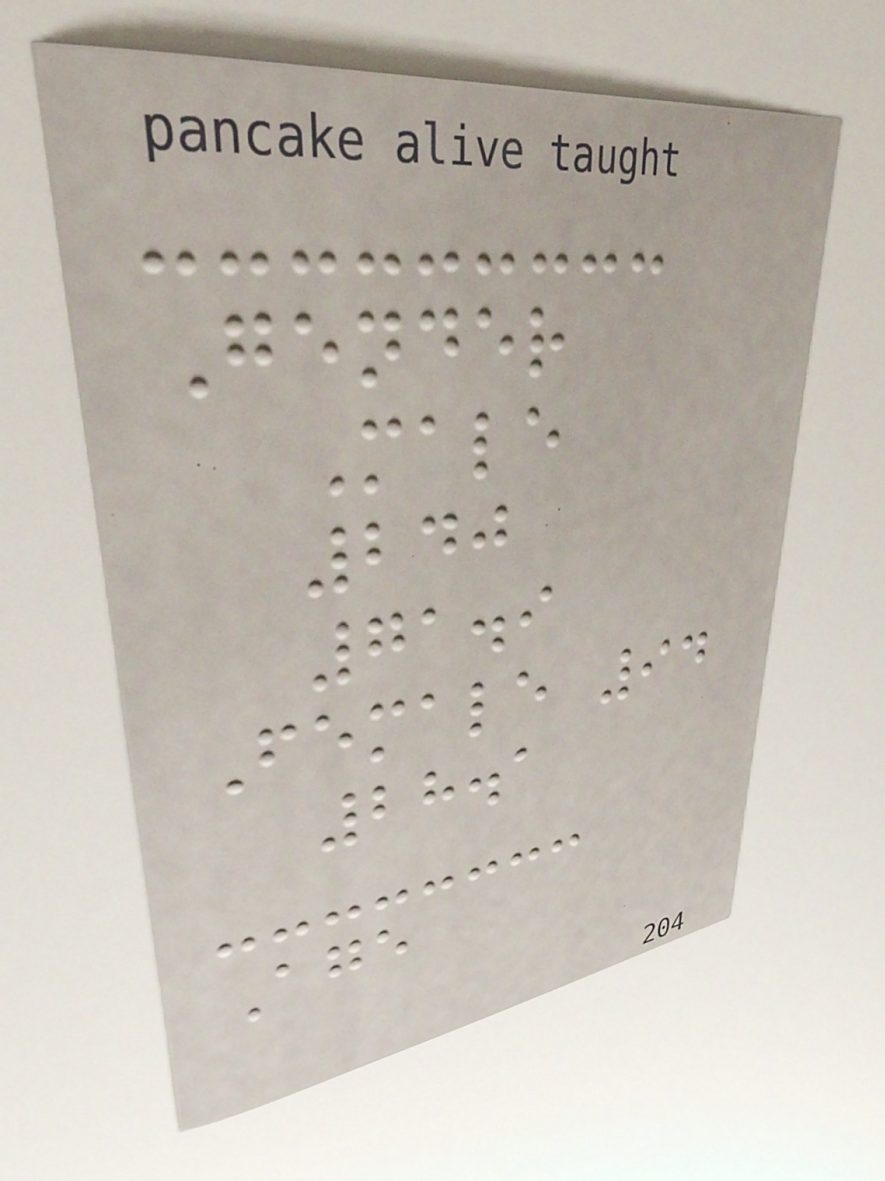Gender
Male
240
71.9
Female 94
28.1
Age
